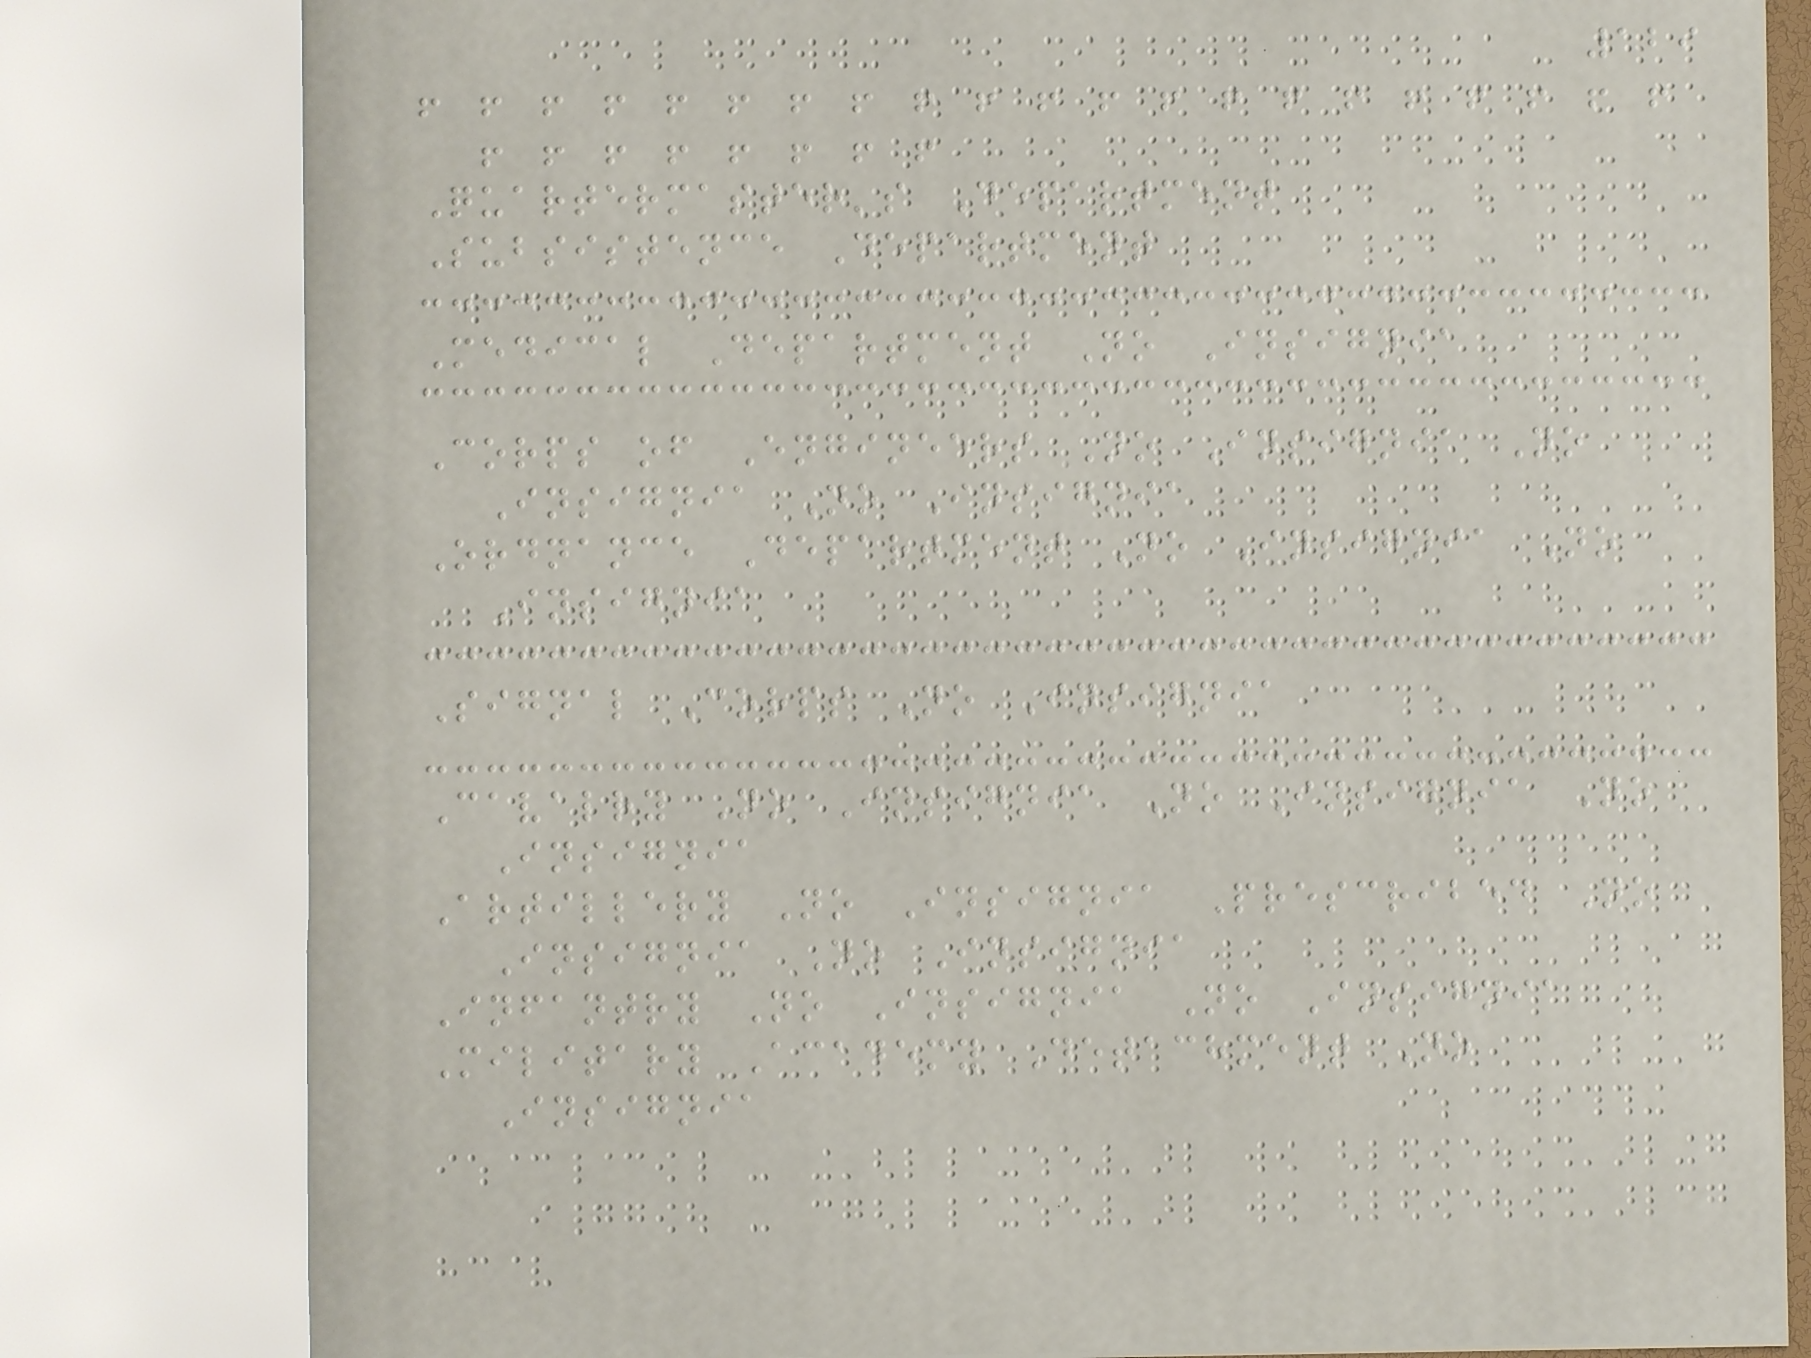129
! ! ! ! ! ! ! ! ! ! ! ! ! ! ! ! ! ! ! ! !
! ! ! ! ! ! ! !
Quartermaster's Department
Subsistence Department
Medical Department No Insignia
Corps of Engineers No Insignia No
Insignia No Insignia
Ordnance Department No Insignia No
Insignia
Signal Corps No Insignia
Cavalry No Insignia No Insignia No
Insignia
Artillery No Insignia Prescribed No
Insignia No Insignia
Infantry No Insignia No Insignia
Military Academy Detachment No
Insignia
